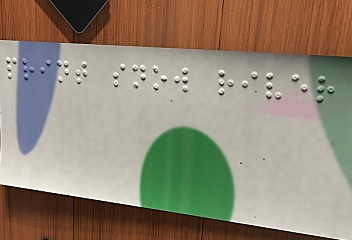print snow river
